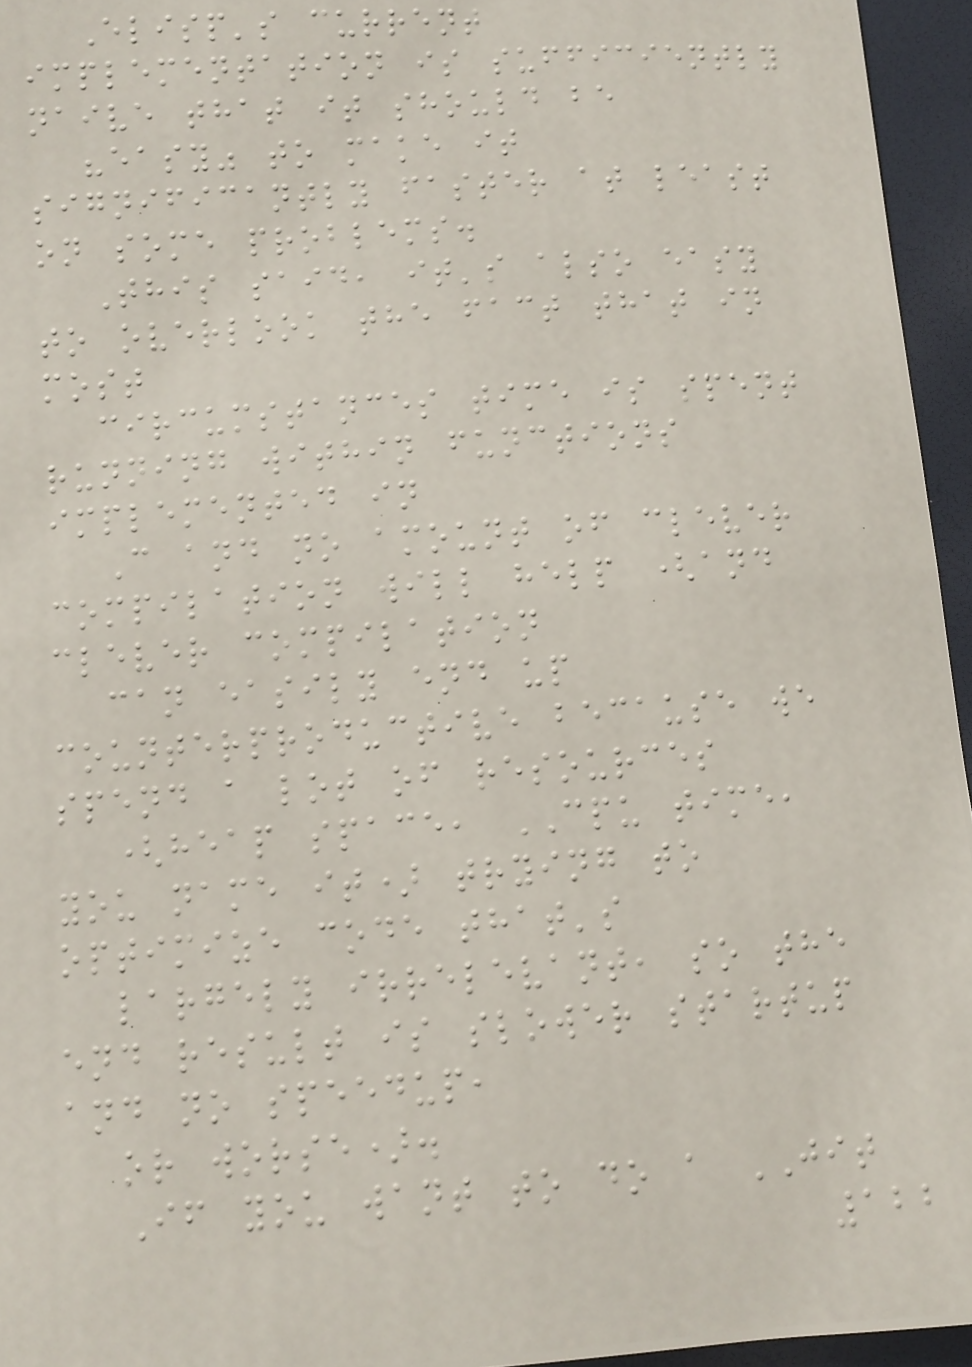Elisp's current
implementation is sufficiently
naive that it should be
"easy" to make it
significantly faster at least
on some problems.
This said, it's also easy
to overlook the fact that in
most
circumstances time is spent
running within functions
implemented in
C and no amount of clever
compilation will help (and
clever compilation
can easily end up
counterproductive because we
spend a lot of resources
(heap space, CPU time,
you name it) trying to
optimize code that's
largely irrelevant, so the
end result is slower startup
and no speedup,
or worse).
If you want to do a JIT
122
